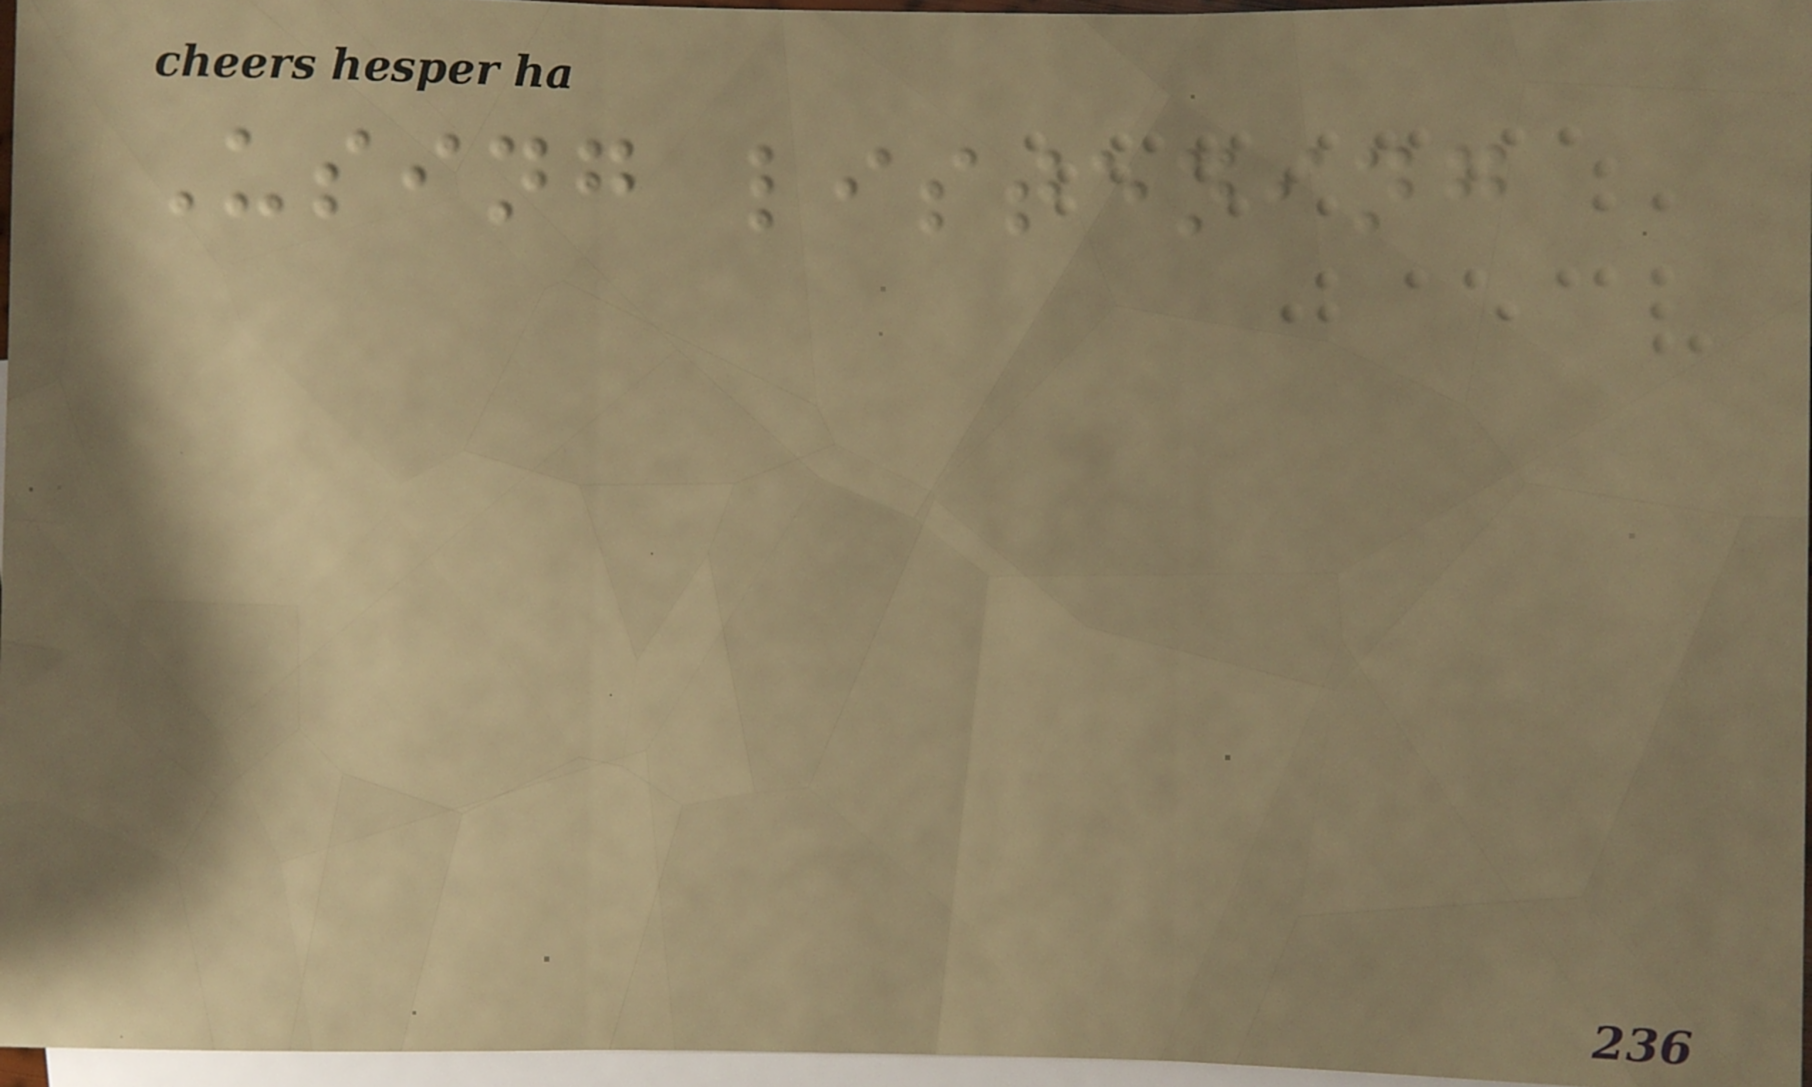Using listening
